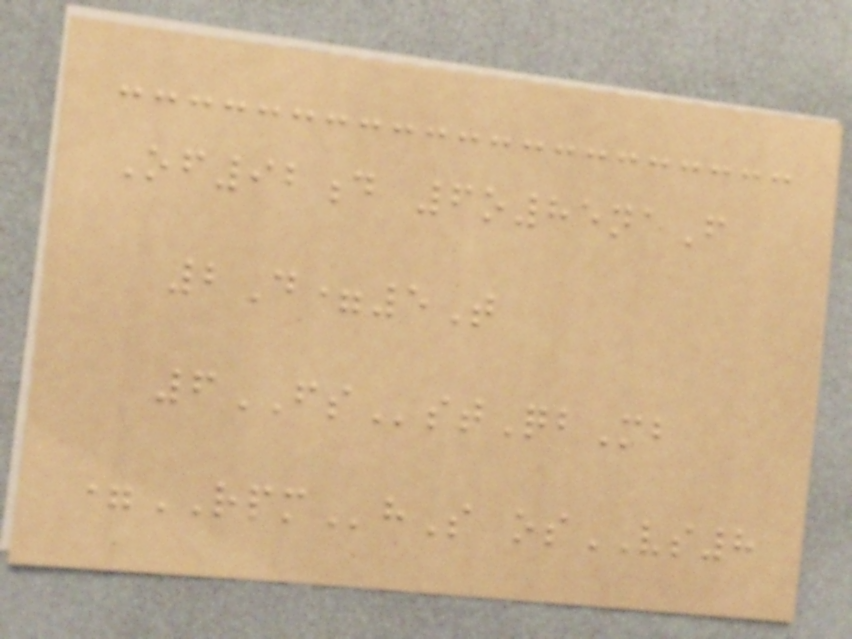Of92d 6o85naF
2D=5T
6FSstQbMb
=RPMhS osVS8
